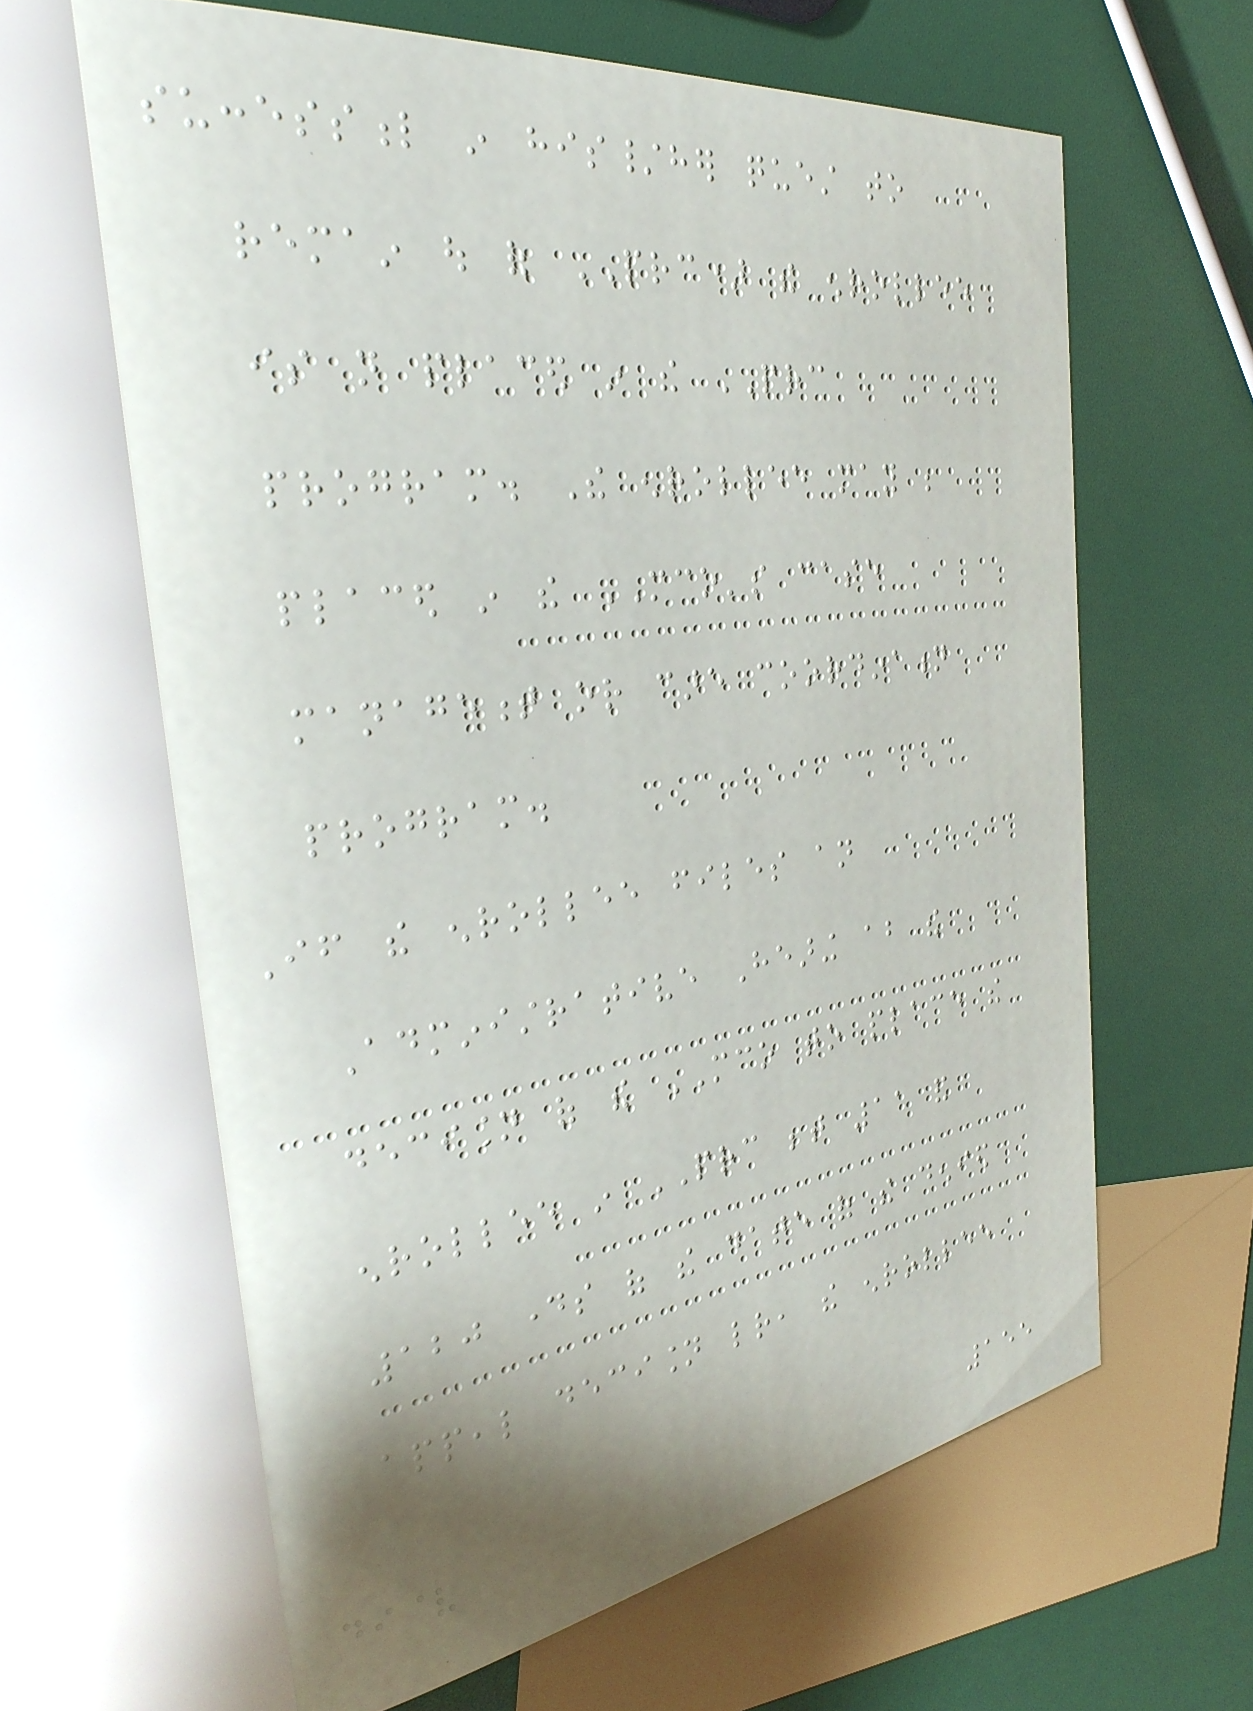successful in his/her quest to
remain out of PRC) the enrollee
is not placed in the PRC
program. The enrollee may be
placed in the MCO's case
management or care coordination
program.
If the enrollee files an
Administrative Hearing about the
decision of the MCO to place the
enrollee in PRC between 11 and
120 days of the date of the denied
appeal decision letter, the enrollee
155
